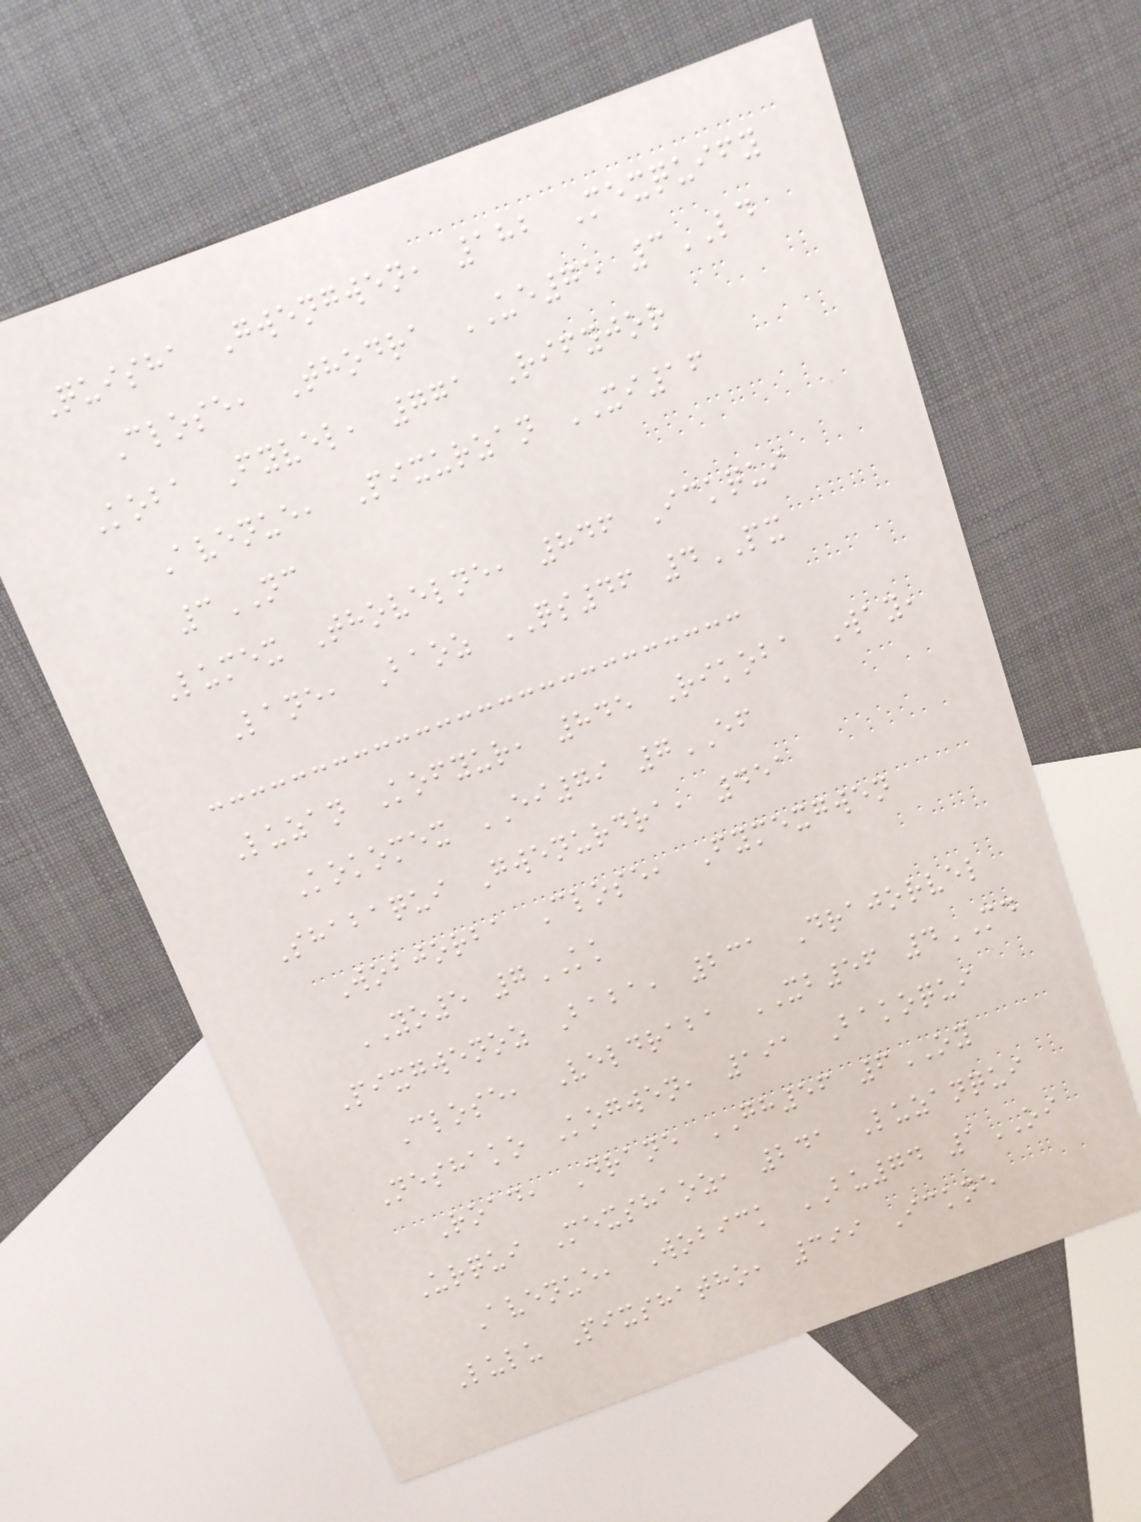Quisha Gwengwen, 182 Mexquify
Close, Thodra UE75 3LD
Koba Fyvel, 771 Rifyjor
Avenue, Pixurzan XI16
3NC
Lumex Thovelne, 846 Ickqui
Lane, Baoz QS46 4PX
Luzan Kofyur, 845 Rikoba Way,
Kokomex EI79 7EF
Shabaqui Gwenurdra, 451
Wobjorba Close, Fymexgwen
YO5 7KK
Pixgwenoz Baba, 231 Drajorvel
Close, Veldraba XB56 4MD
Neshako Kogwen, 191 Bakoqui
Road, Drane GH56 6OY
Urqui Mexshaoz, 241 Luzanqui
Avenue, Wobick BU74 1OI
Lulu Pixshatho, 399 Ickne
